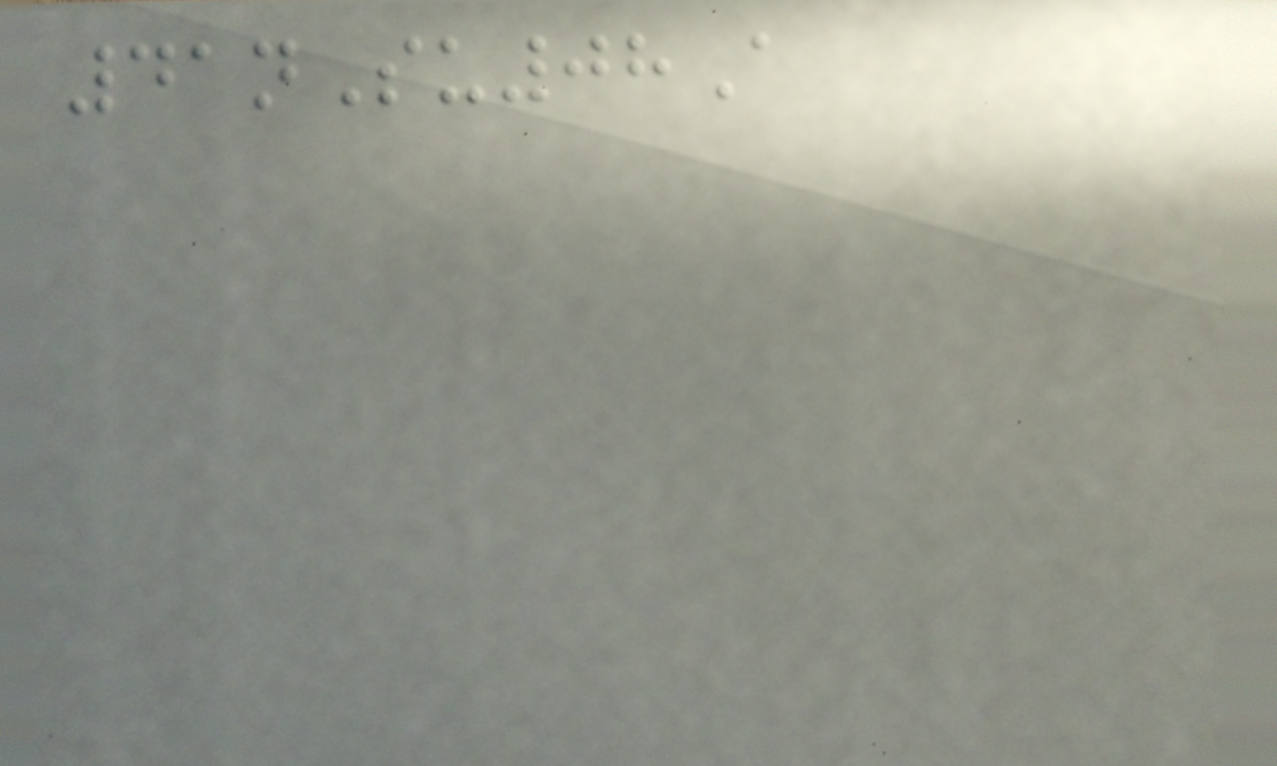41nSu08A
